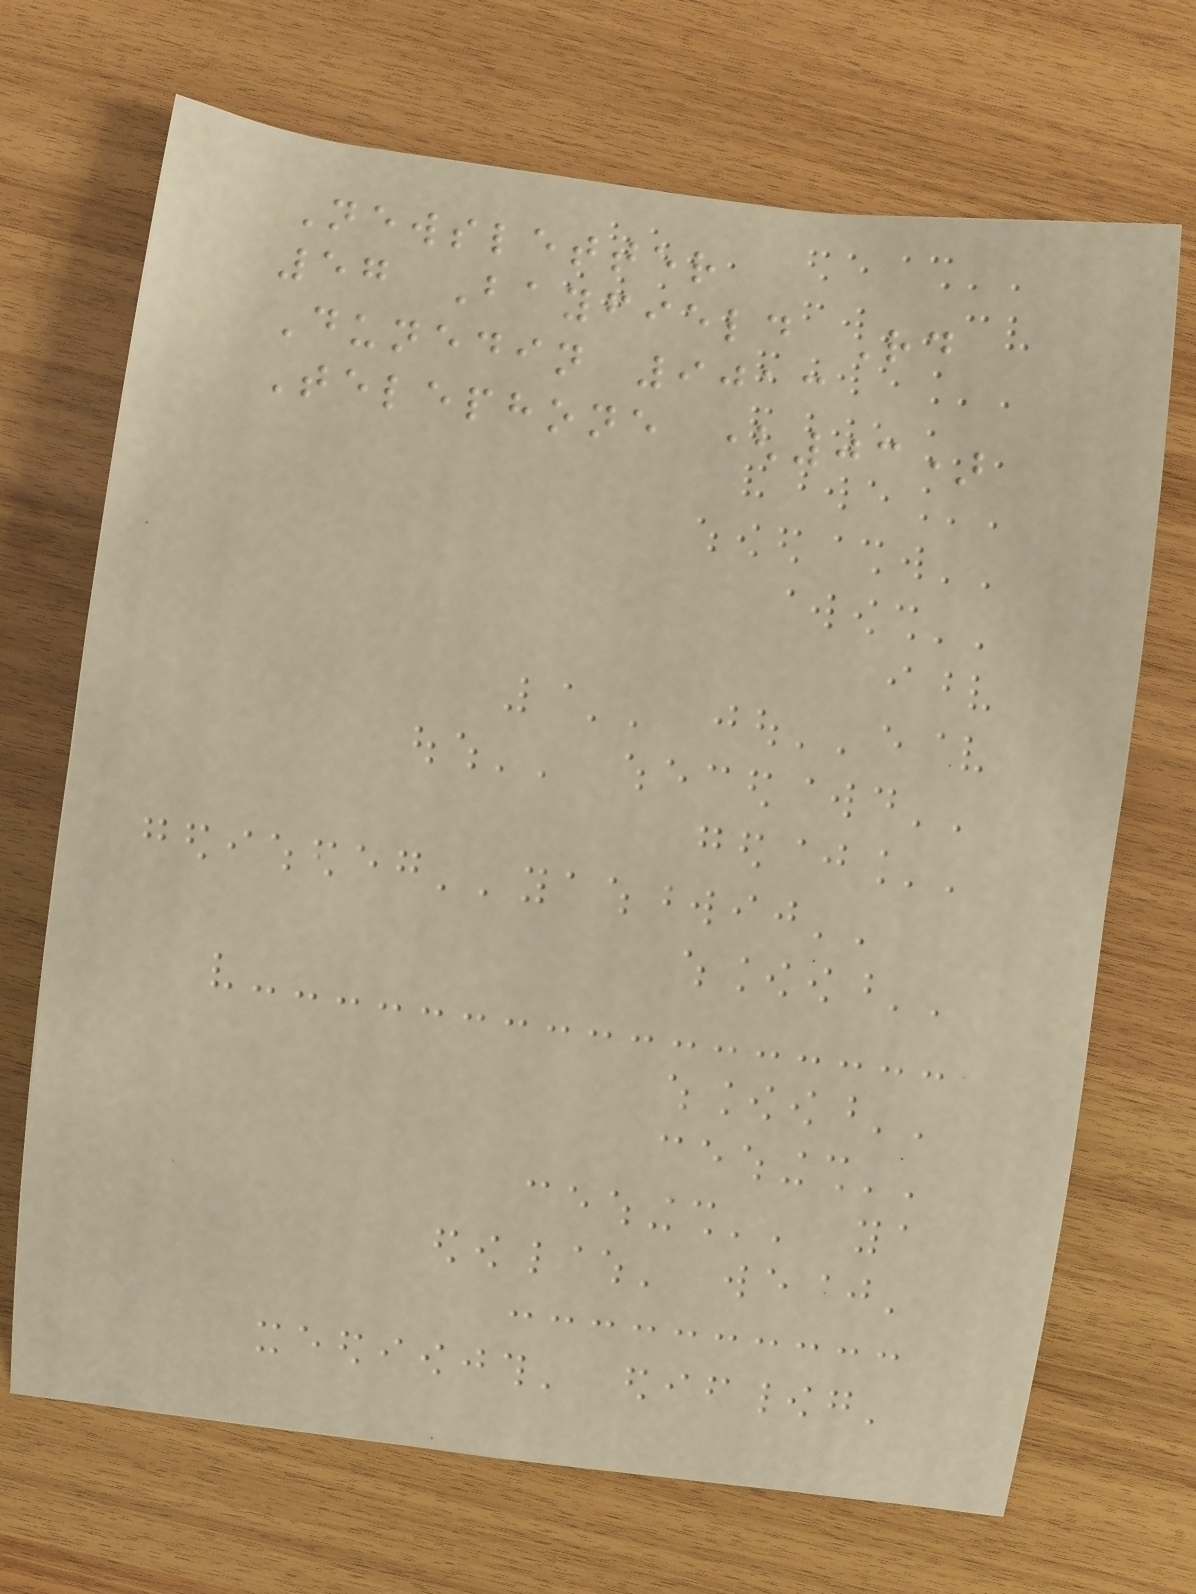Newsletter
57 Bayfield Rd
Dunedin 9013
Telephone (03)
